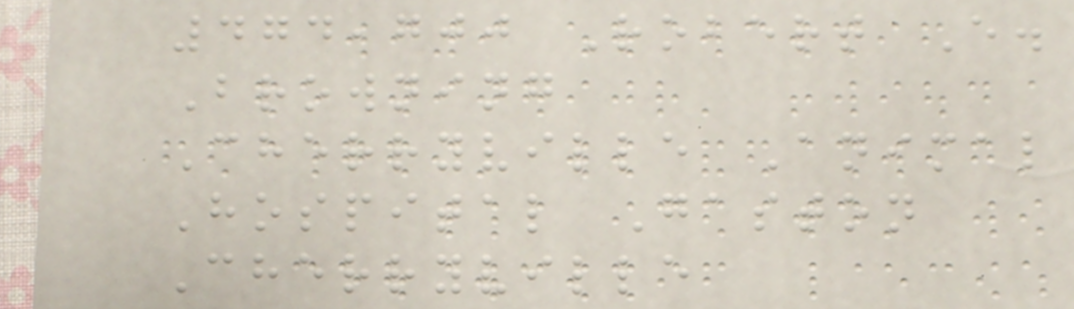474,700 Robert E.
Browning
Cherryville Animal
Hospital Gaston
Cherryville
